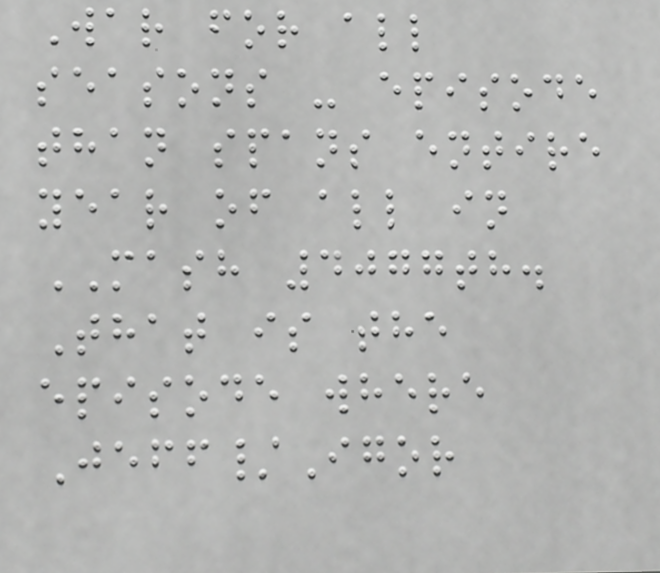War for all
seasons - episode
than spans entire
year of all in
MASH 4077th.
That is the
episode where
Jeff/Igor
